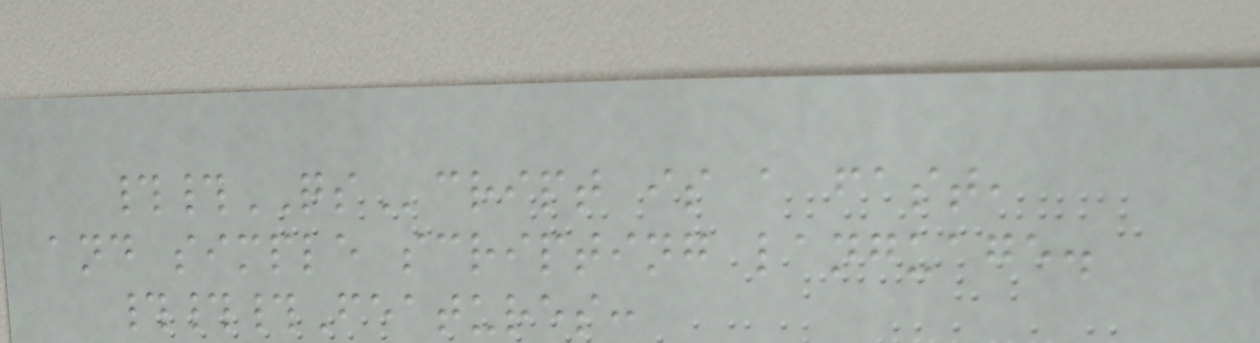##QScript is a fast,
and simple scripting language.
###Features:
